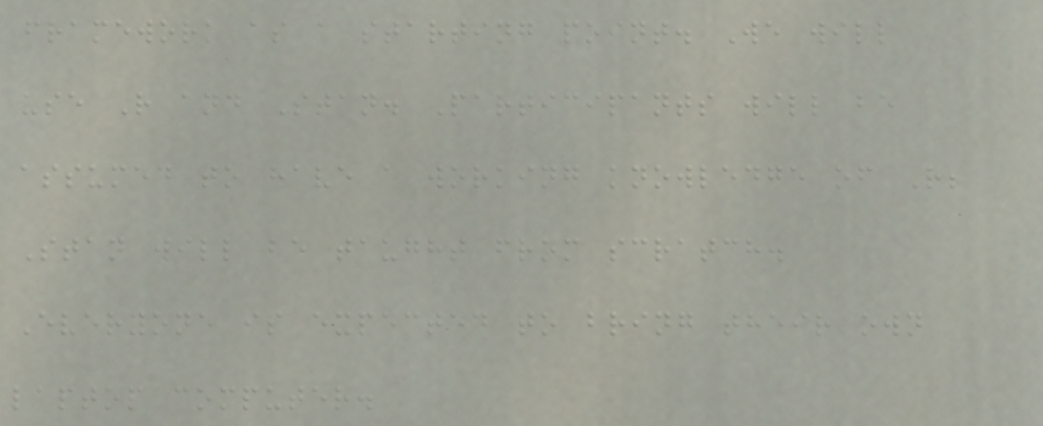framework as a starting point. We will
use R and Stan. Participants will be
assumed to have a working knowledge of R;
Stan will be taught from scratch.
Everyone is expected to bring their own
laptop computer.
